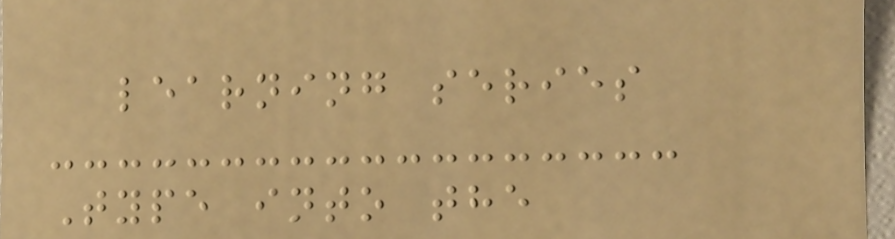learning series
Type into the
